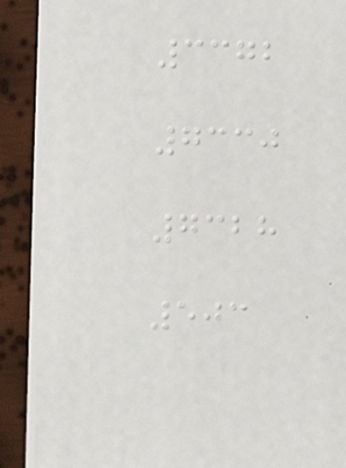3372
7330
7328
503
